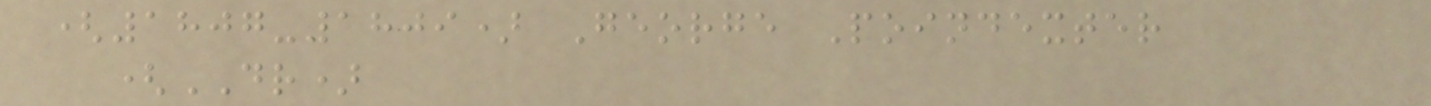(1807-1809) George Poindexter
(DR)
